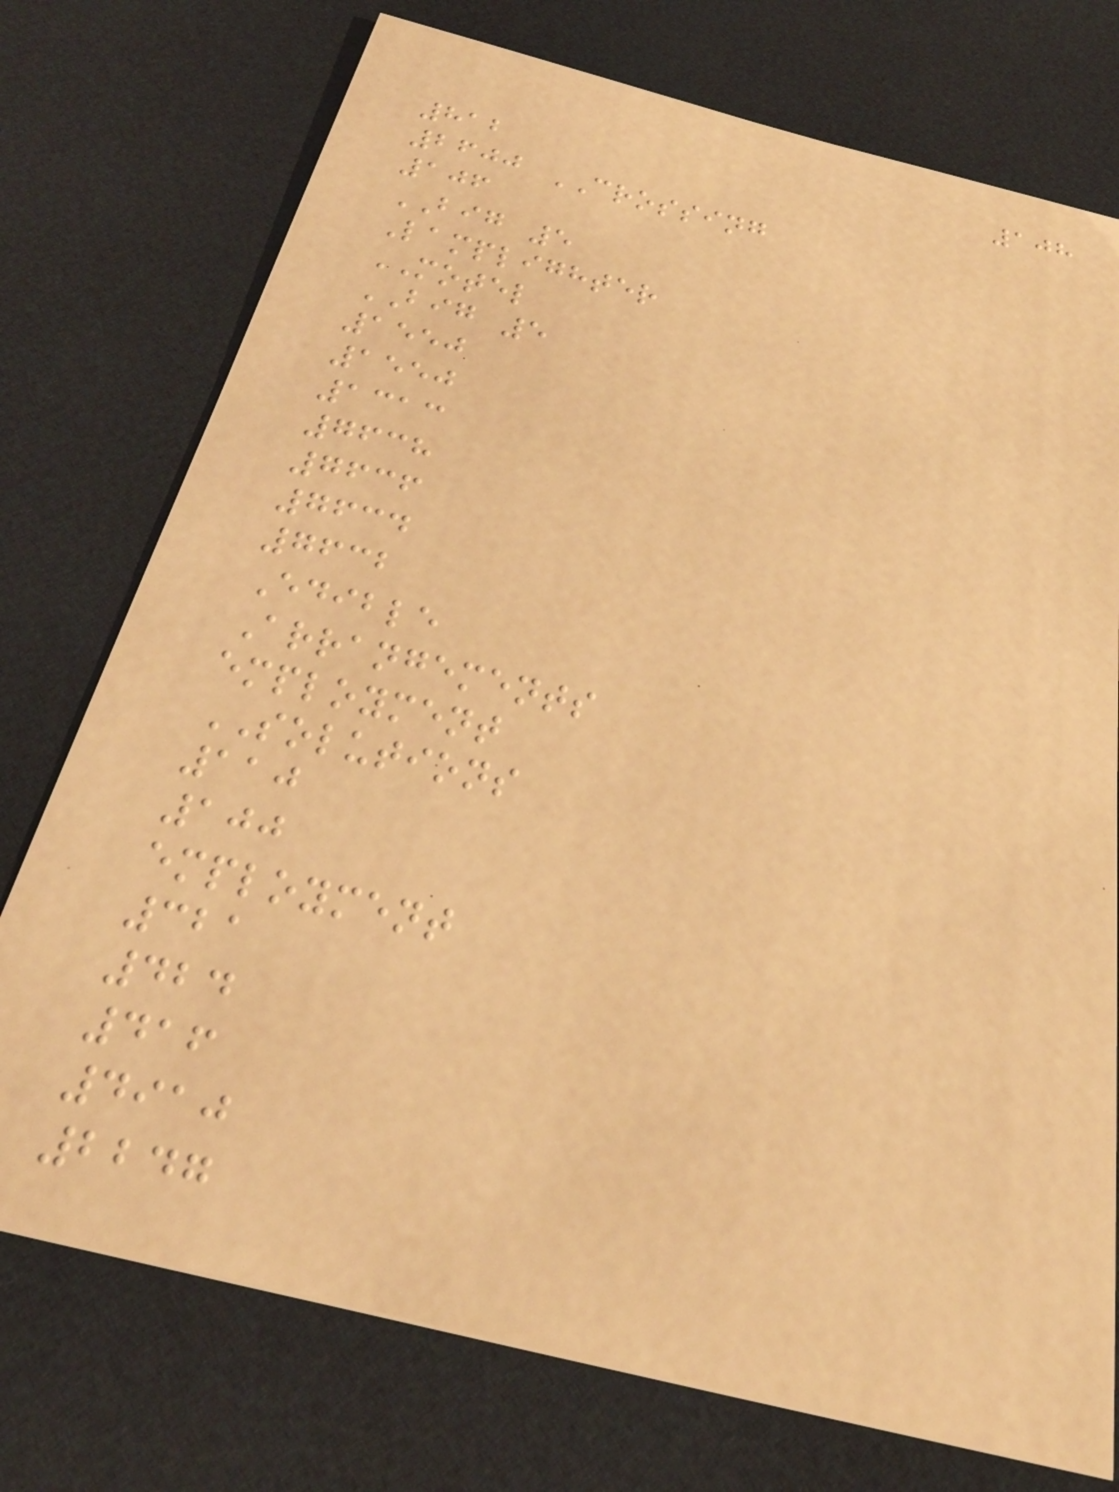108
812
2600 CROSSING
106
BIG 5
Lamplighter
MOTEL
BIG 5
1550
1550
1313
7638
7636
7634
7632
Edible
Arrangements
employment
SOLUTIONS
110
100
employment
321
424
416
4910
2247
